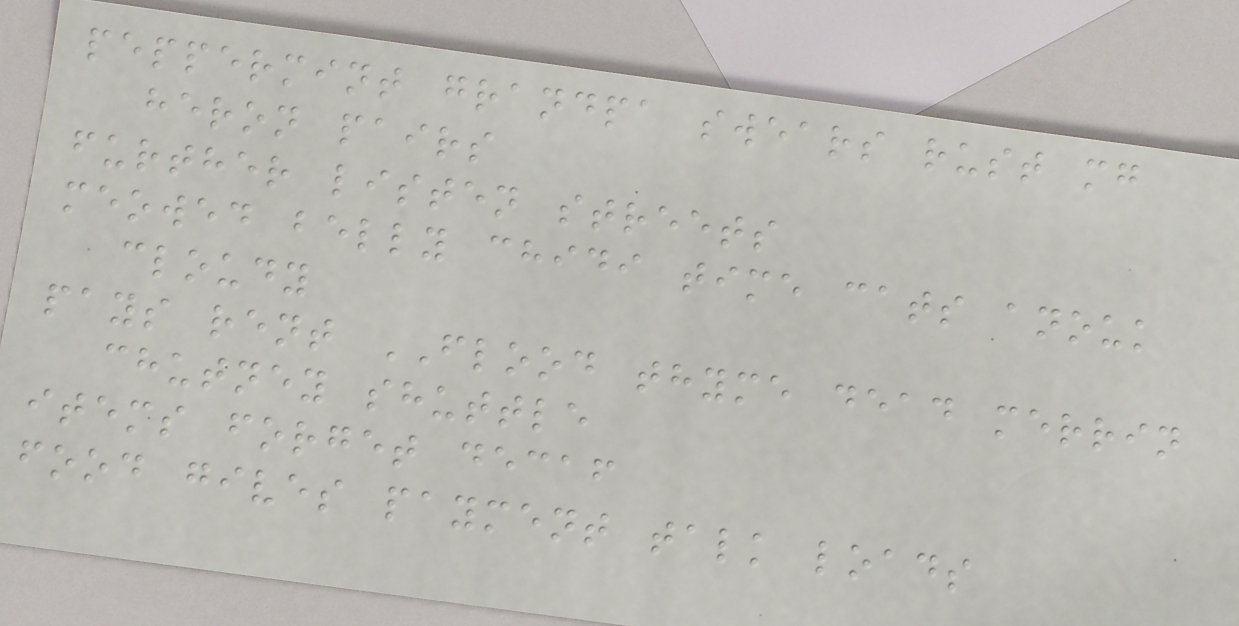peppermint grandpa swears rust mg
heron pairs
further listen streets
meowed belly chidi time cats anouk
cloudy
pays rent FLOOD thyme dead merrin
chutney shuttle
items forget decaf
food gives payment talk loads
